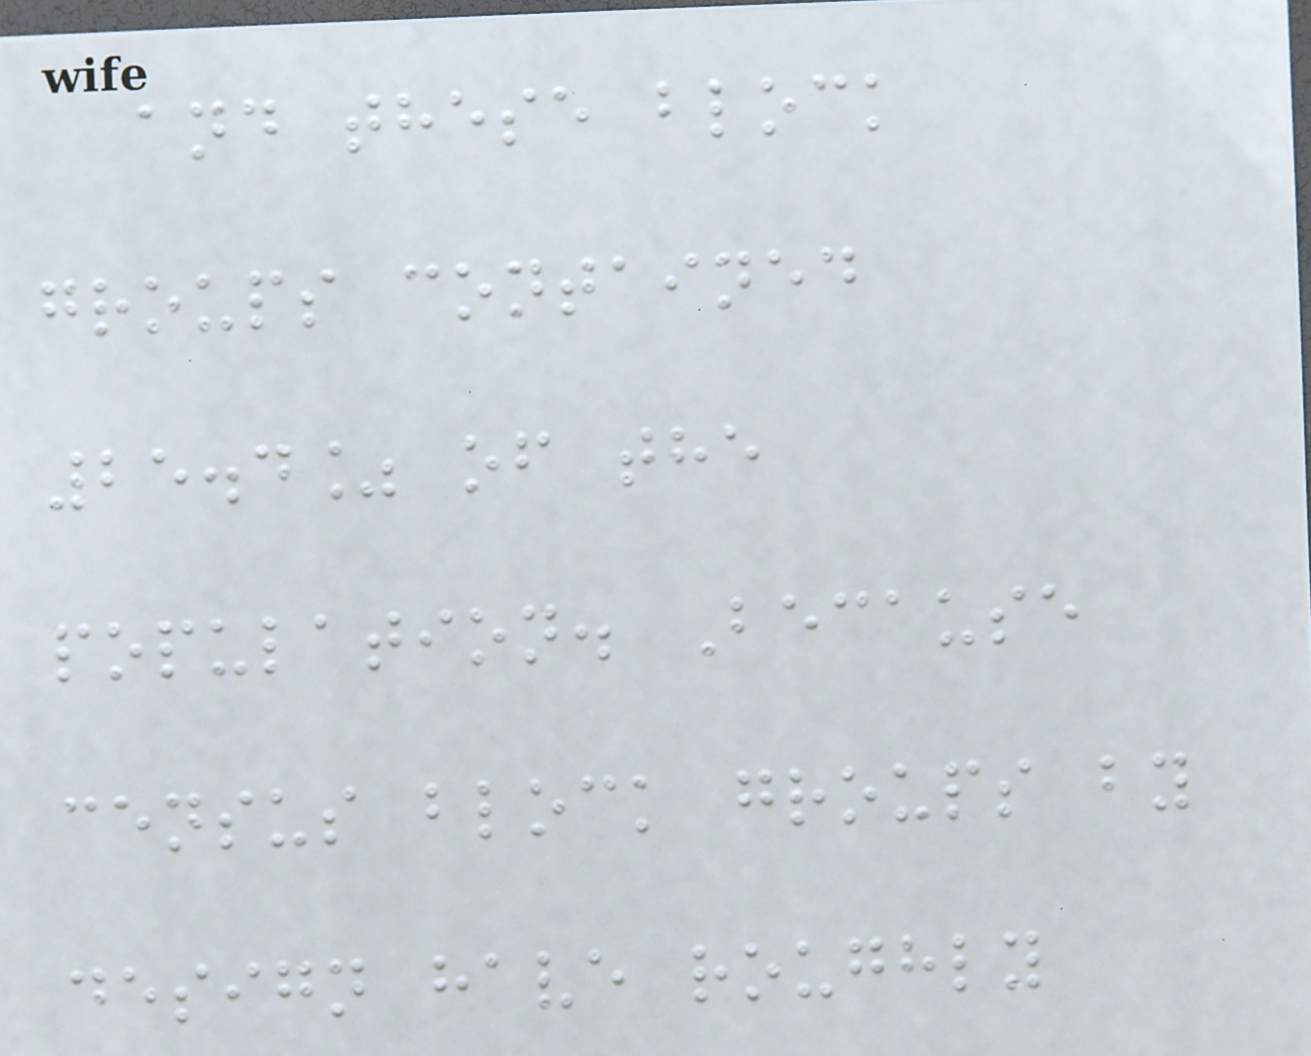and these block
groups contained
25.4% of the
population. Because
census block groups by
design have roughly
